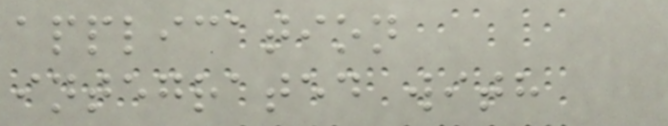application
integrated with
